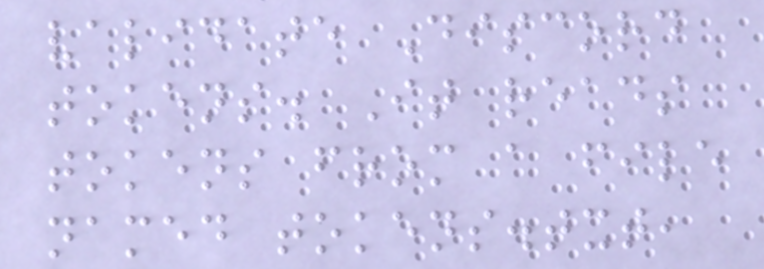validate Discord
tokens. It reads
tokens from a file
named tokens.txt,
